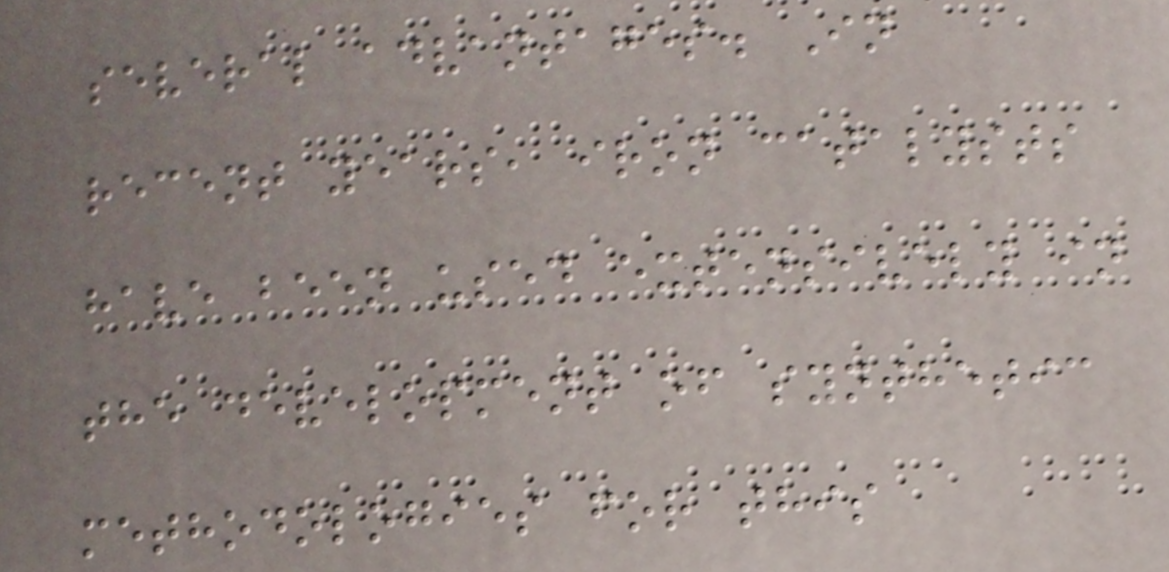several advantages. In
recent years, iron catalysts
have been used extensively in
the development of synthetic
methodologies for this
